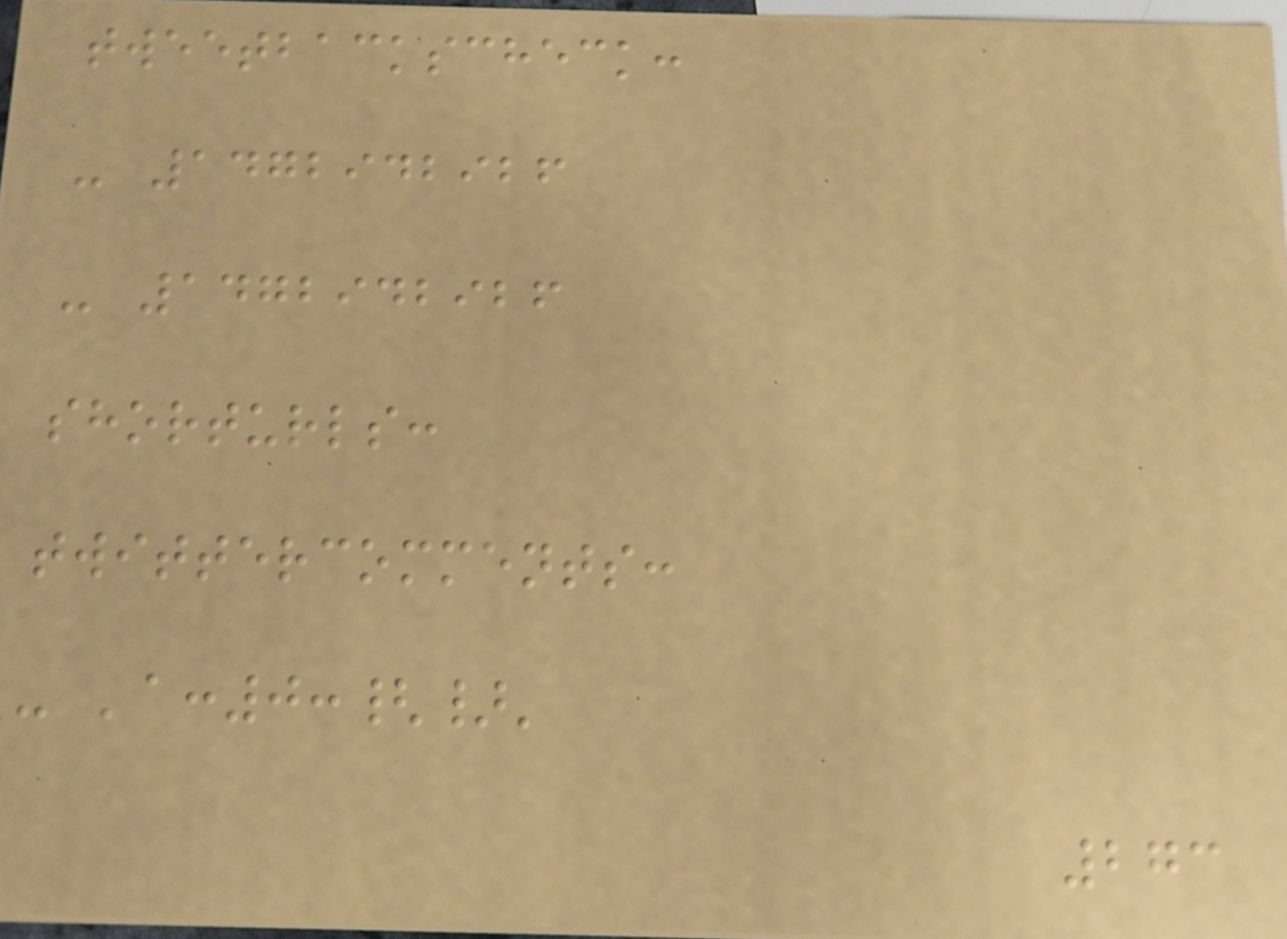tweetbackscheck:
- 1472942926
- 1472942926
shorturls:
twittercomments:
- 'a:0:{}'
273
